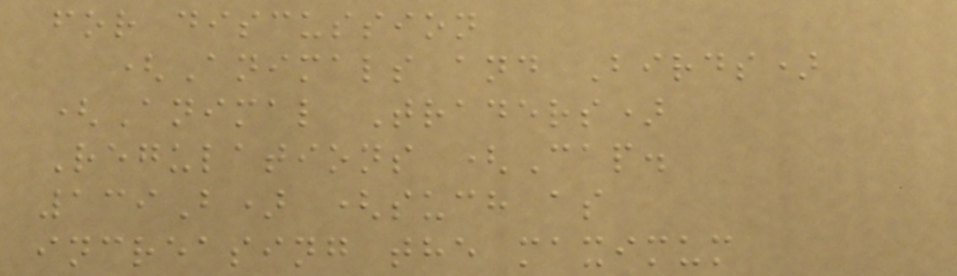for discussion
(Animals and Birds)
(Animal Traders)
Regulations (Cap.
139B) (such as
increasing the maximum
